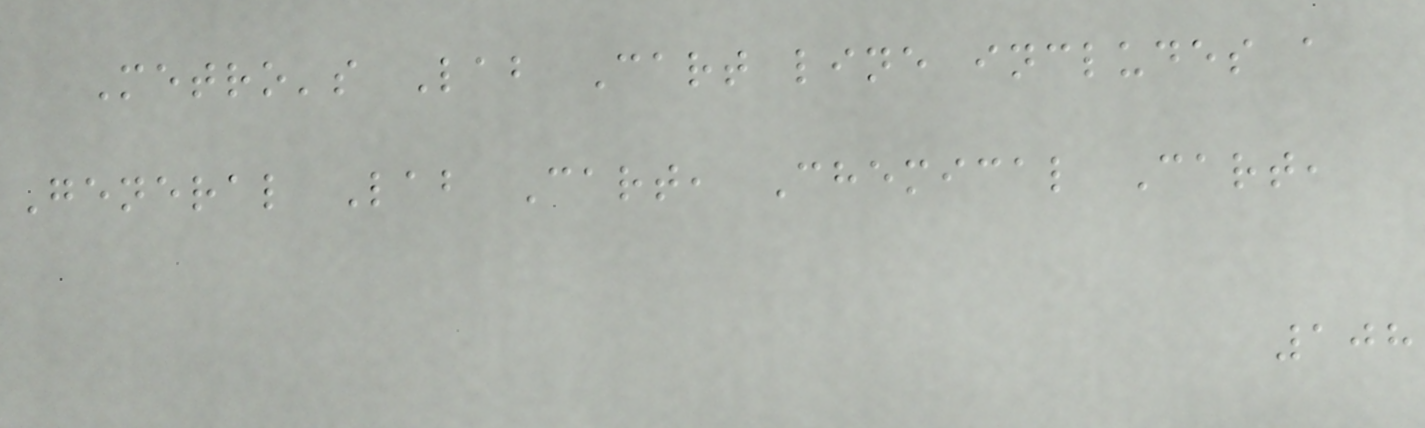Metro's Lab Cart line includes a
General Lab Cart, Chemical Cart,
108
